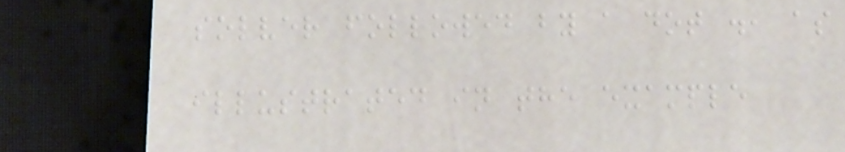solver followed by a dot ., as
illustrated in the example
